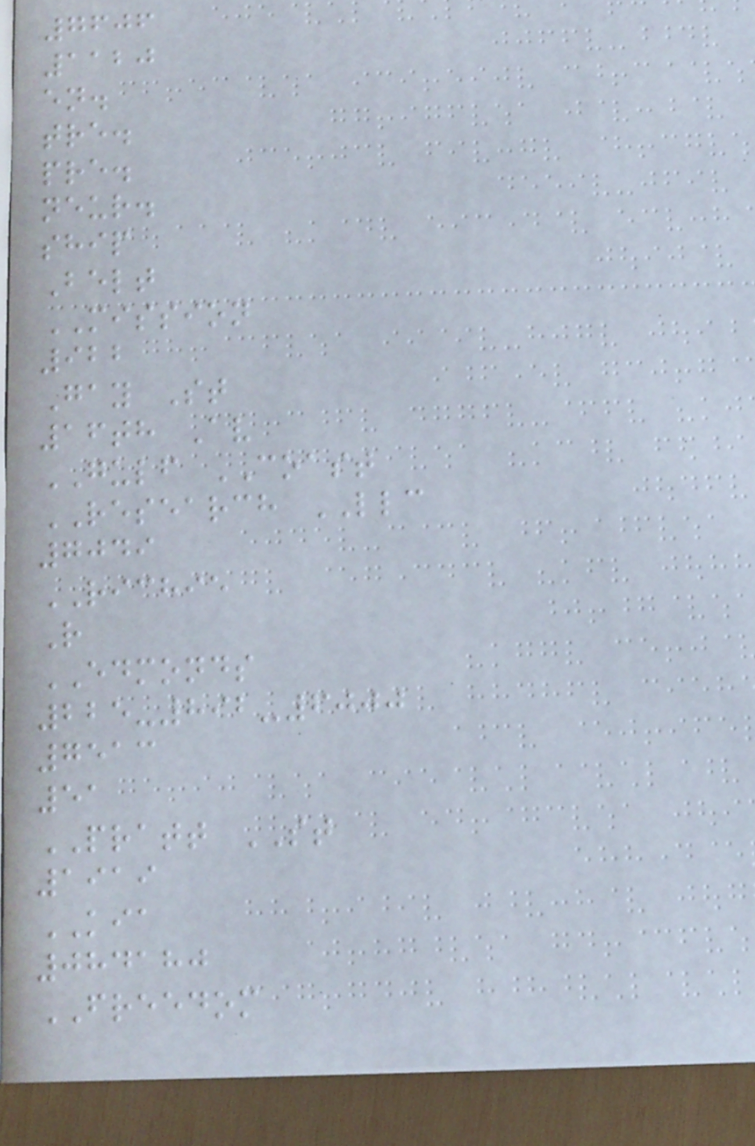7606
1120
en.
tre.
pre.
neur.
ship
Belt
MISSION
922
Gay St
16th Av
GULF COAST
RESEARCH LLC
7049
RICHIE
R
EDMONDS
225-892-6000
7513
51
PRATT ST
1919
KIA
084180
FREEDOM
